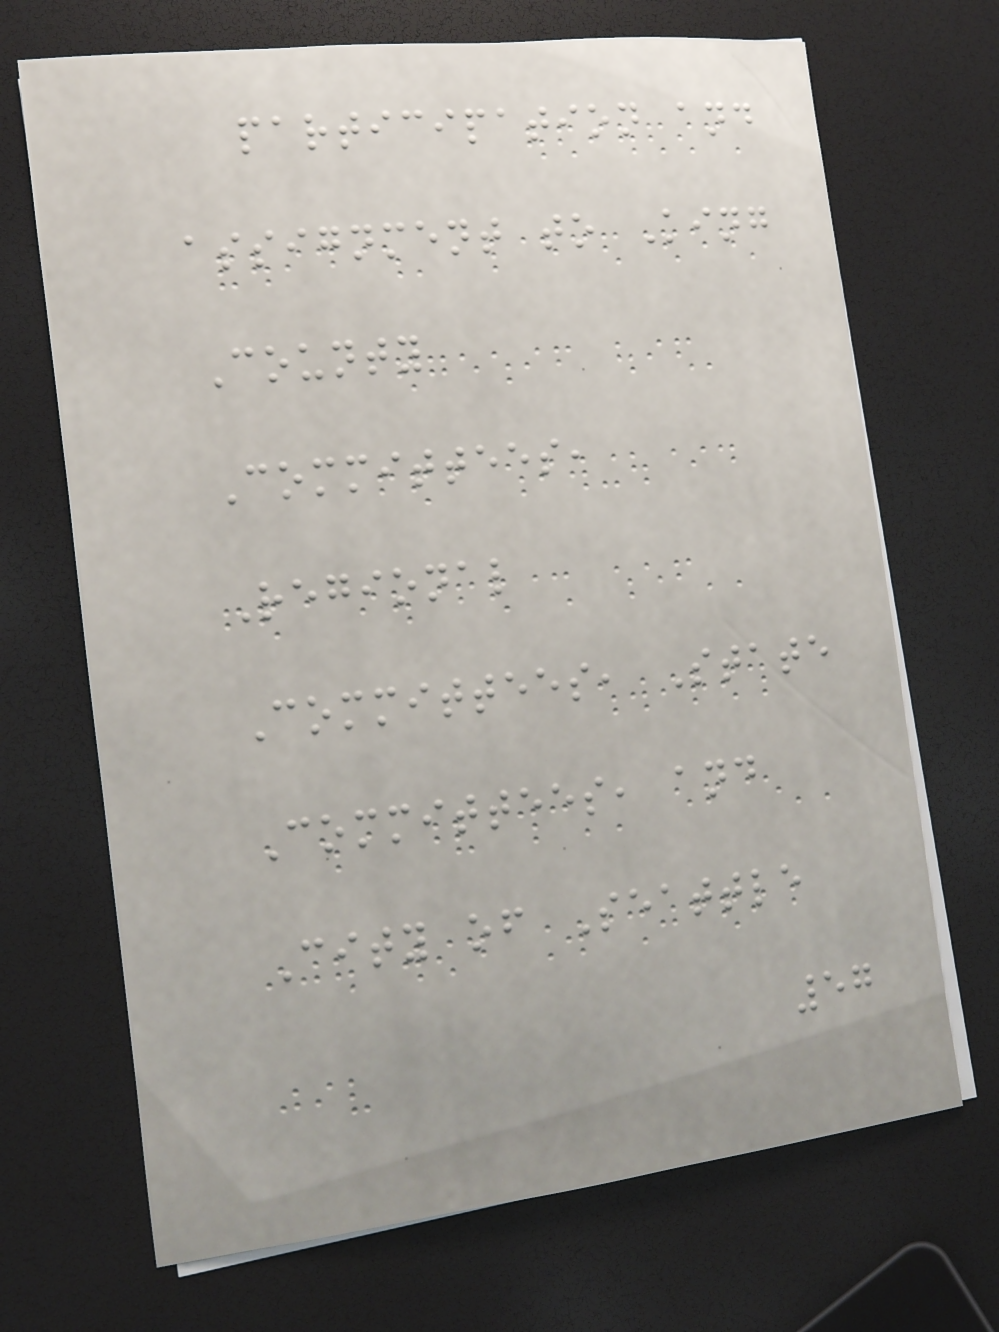participation and
assignment to King
County
Committees,
Regional
Committees, State
Committees, and
City of Seattle
57
